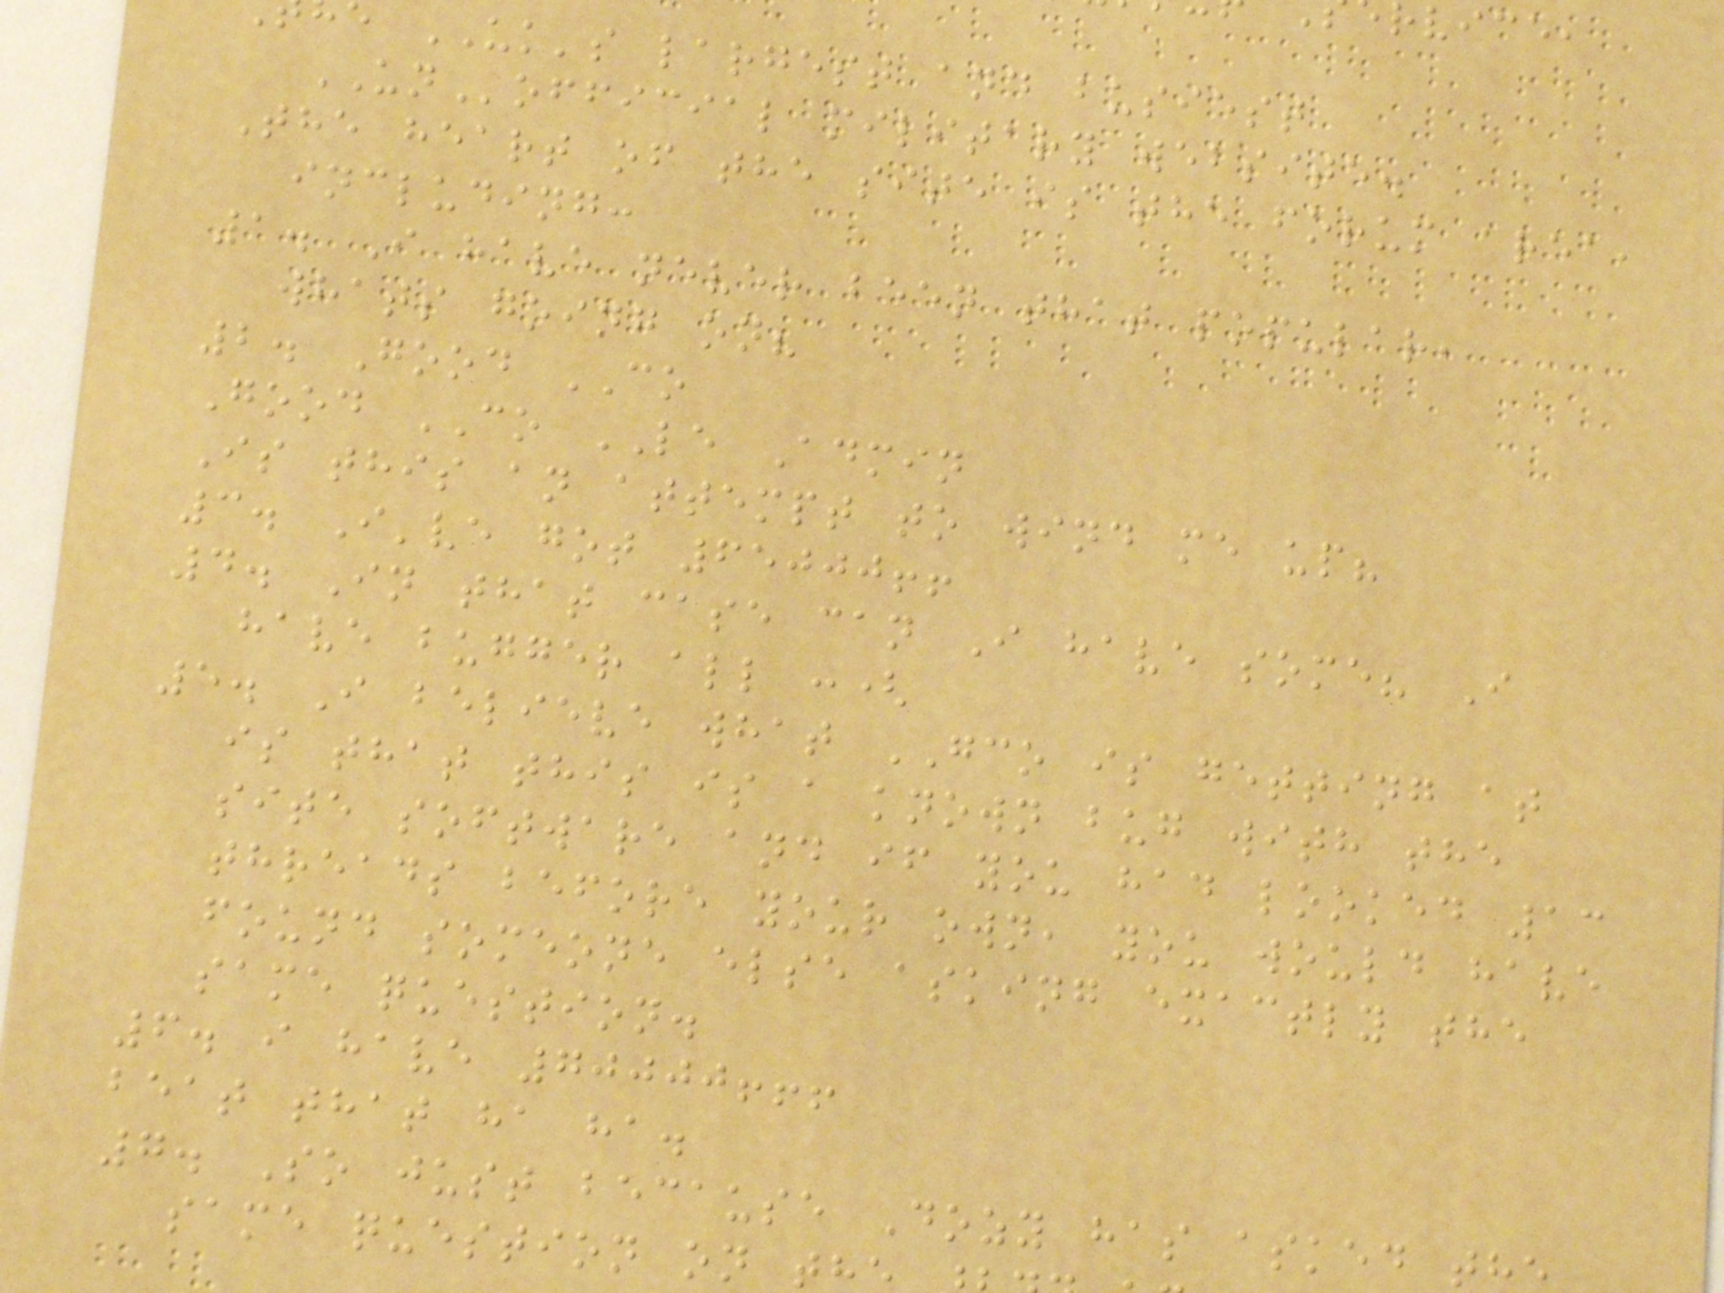UK's largest and busiest
UNofficial military website.
The heart of the site is the forum area,
including:
1. I have never been that popular,
whats going on?
2. Good CO
Good CO LE Admin
Is this an attempt to wind me up?
3. I've got 65000!!
4. In that case can I have some? I
have bugger all :(
5. I believe what GCO is getting at
is that this is a known bug with the
site software and if you had looked 13
threads before your own, you would have
found someone else asking exactly the
same question.
6. i have 70000!!!
beat that ha ha.
7. So just because Dozy has asked th
same question on t
